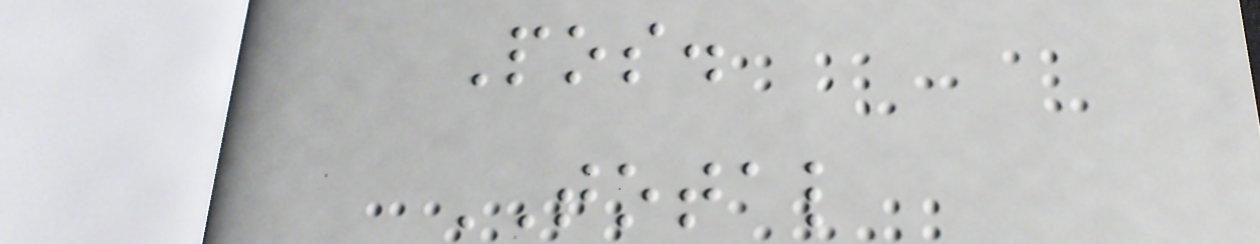Pos.
TOTAL
